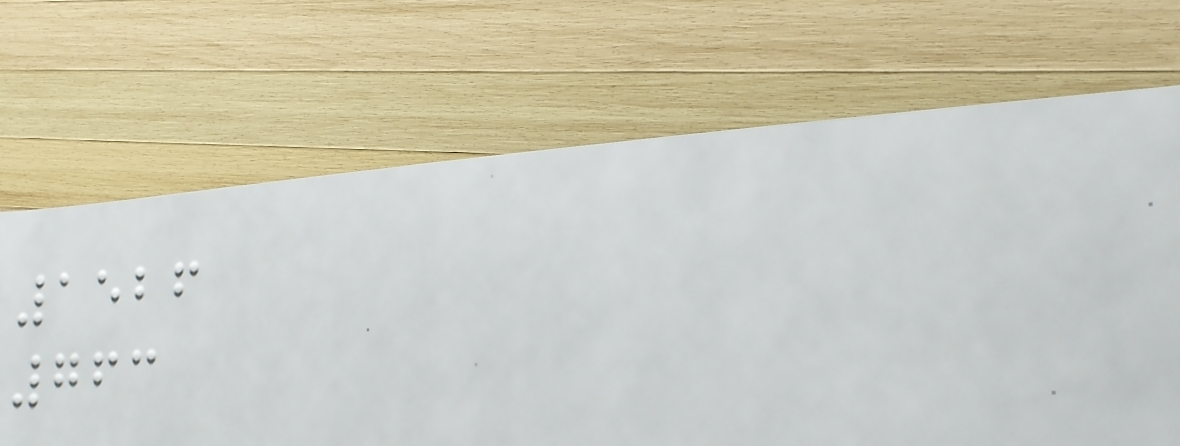1526
763
